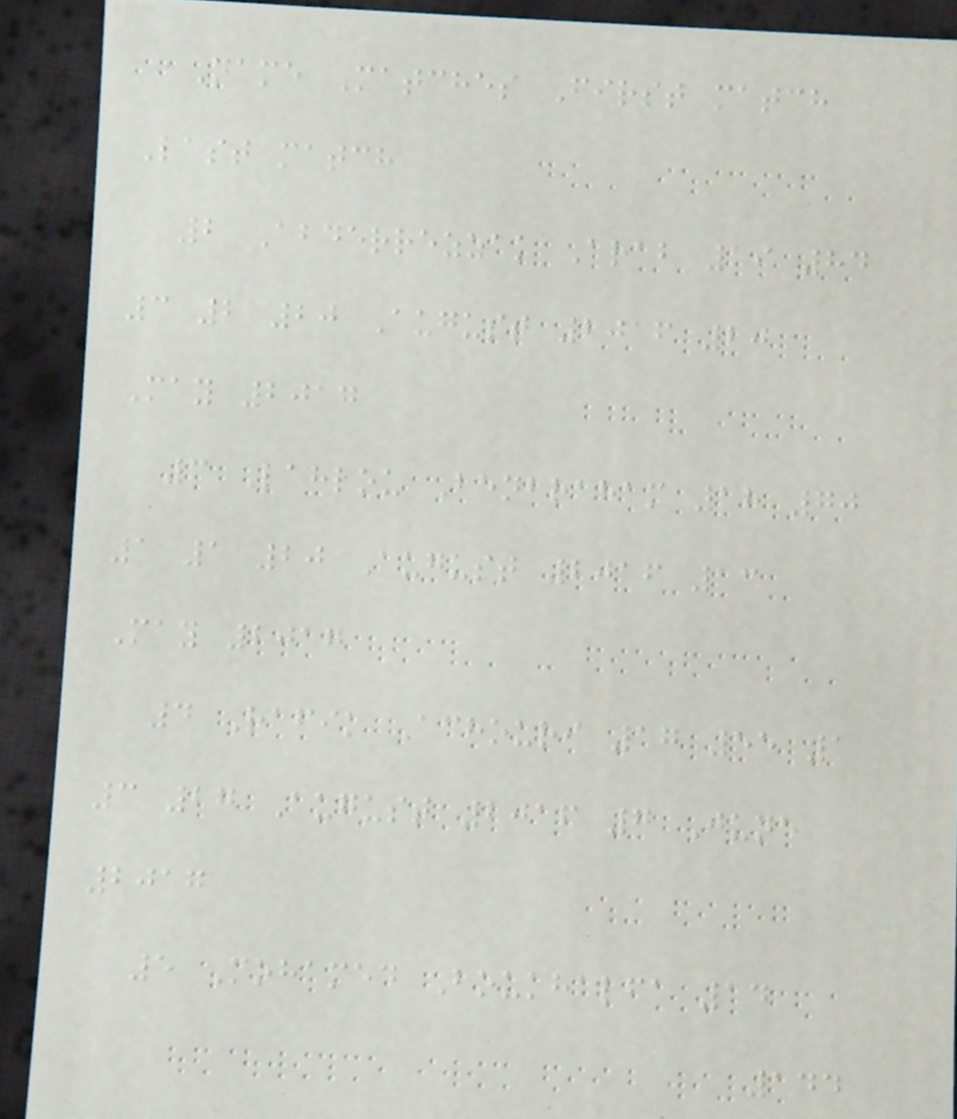Name Matches First match
Last match
2 Abderrezzak Arab 19 84
3 2 20 August 2016 20
May 2017
3 Lahlou Benbraham 18 70
1 1 20 August 2016 13
May 2017
4 Rafik Achouri 17 55 1
3 27 August 2016 7 June
2017
5 Mohamed Boukhalfa 14
144
